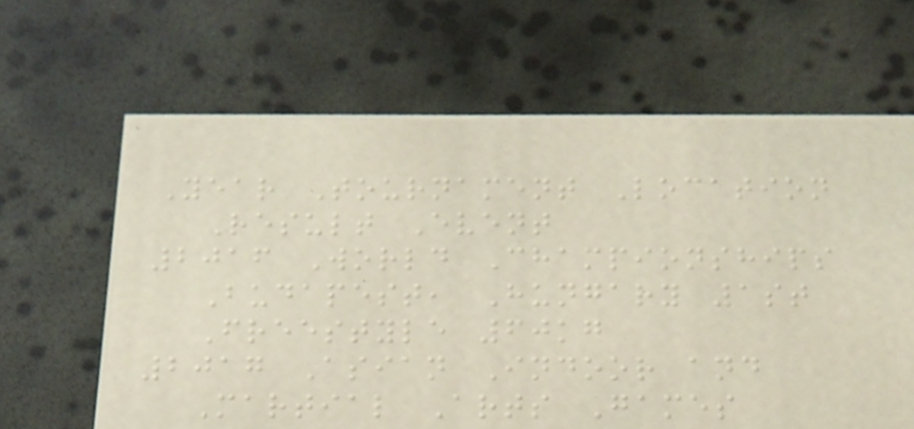Year Tournament Location
Result Event
2016 World Championships
Budapest, Hungary 1st
Freestyle 60kg
2017 Asian Indoor and
Martial Arts Games
